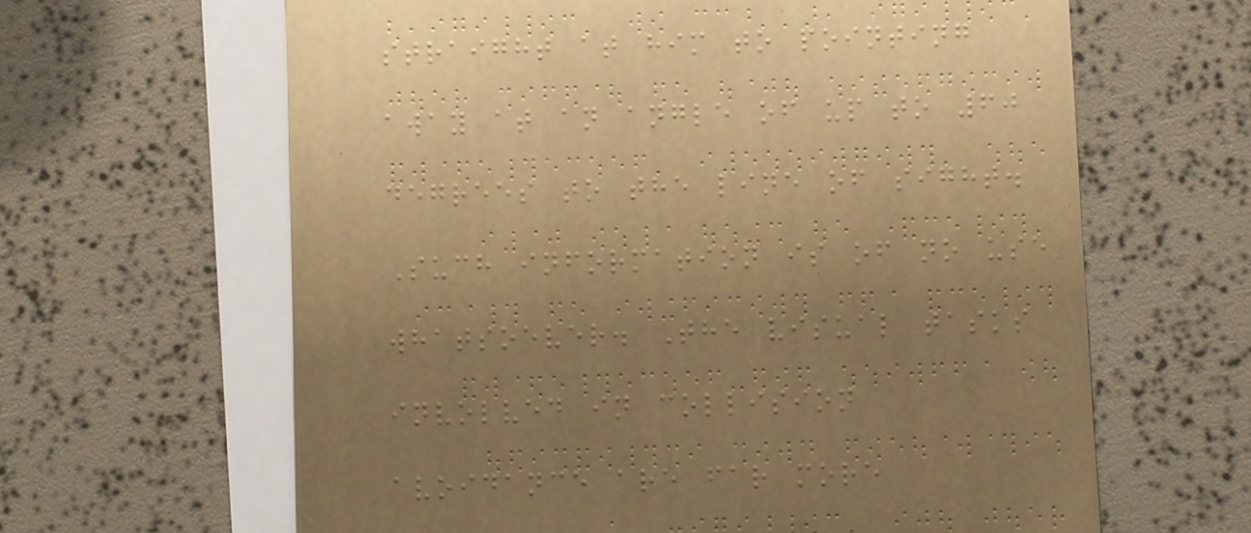straight at him to pointing
away at an angle of up to 60
degrees to the line of sight.
Such information is of no use
whatsoever. The visual tasks
involved in collision
avoidance are far more
